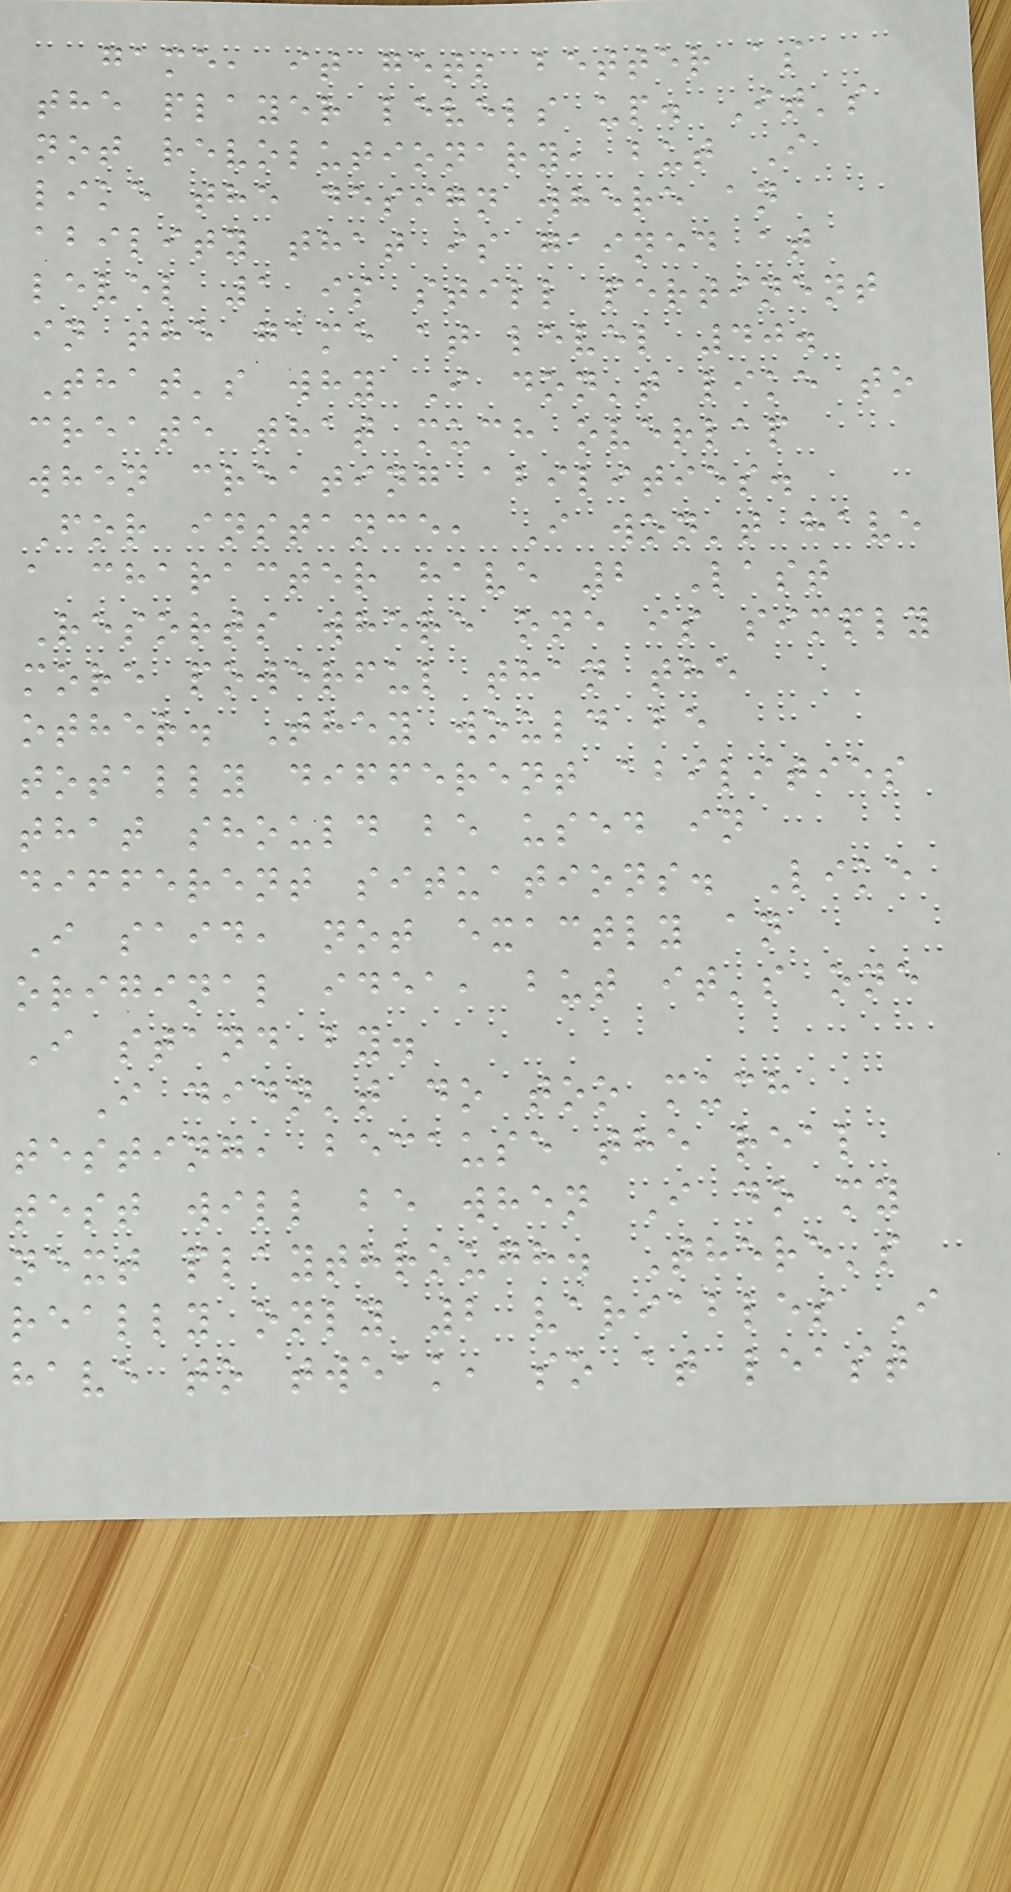game, it gets better as
the player levels up. It's
not revolutionary, but I
like the design where an
ability that is gained at
level 1 is still pertinent
in the game at level 40.
That's why I don't like to
create that much overlap
when creating abilities.
For instance, I won't have
a character have 2 Last
Resorts where one is simply
more powerful than the
other. They would be
totally different abilities
that should be used in
different situations. Like
I said, not exactly an
original idea, but it's one
I stand by.
I didn't do too much
testing, because the real
test will be when I do my
next playthrough. There's
really only 2 variables I
have to tweak, so at least
